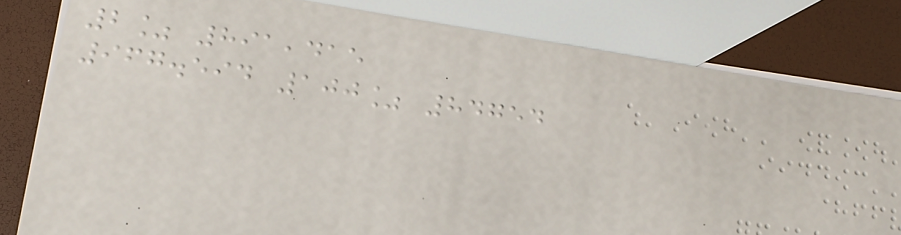2% 891,415
967.594 100% 84754
